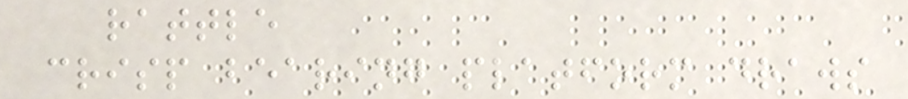rattle
crisp bearing platform draws
